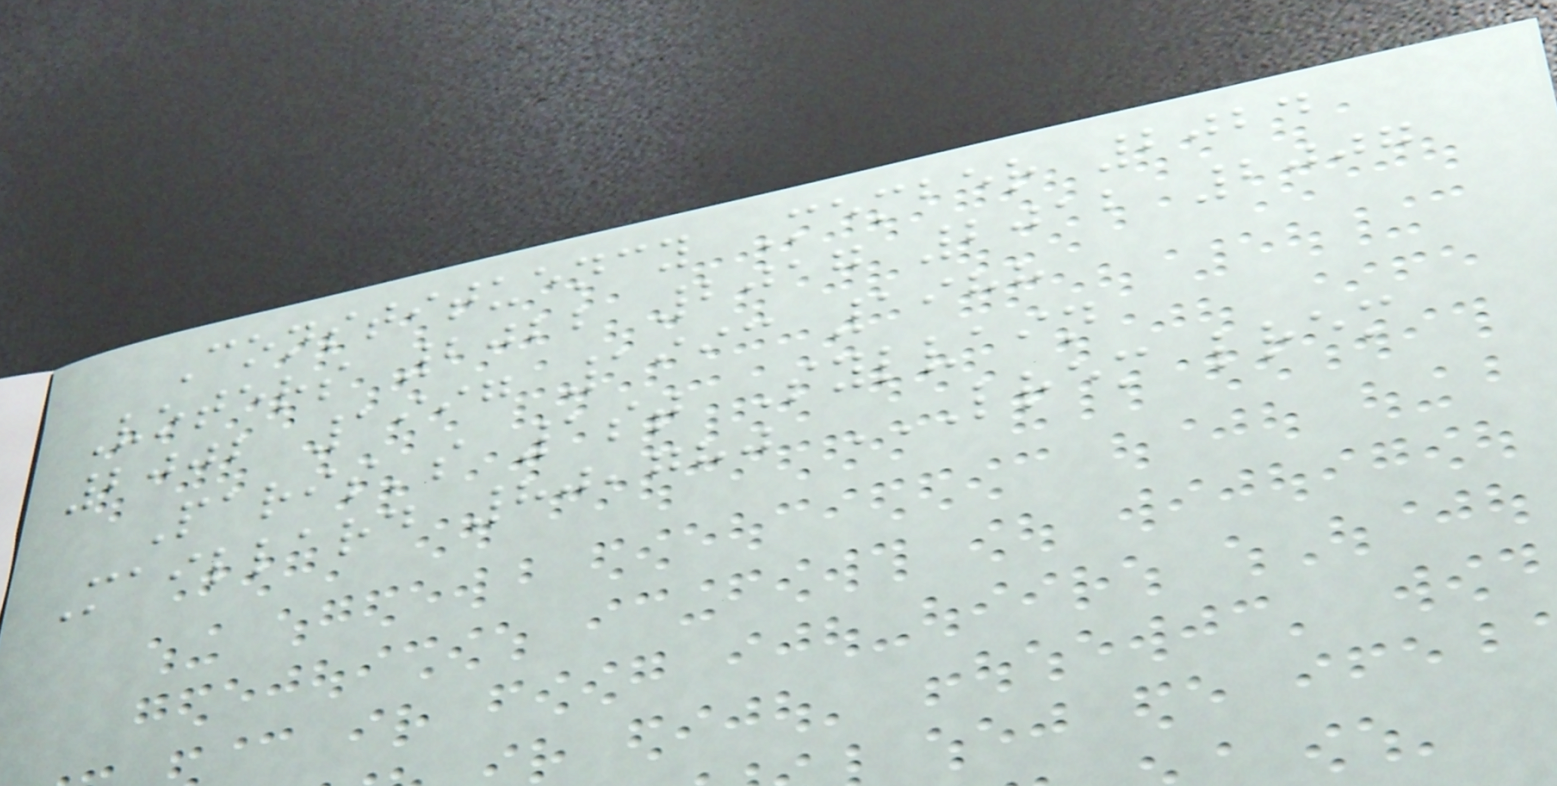Constituency Member 2024
Voters 2022 2017 2012 2007
2002 1997 1993 1988
Paris's 1st Sylvain
Maillard 80,780 LREM LREM
